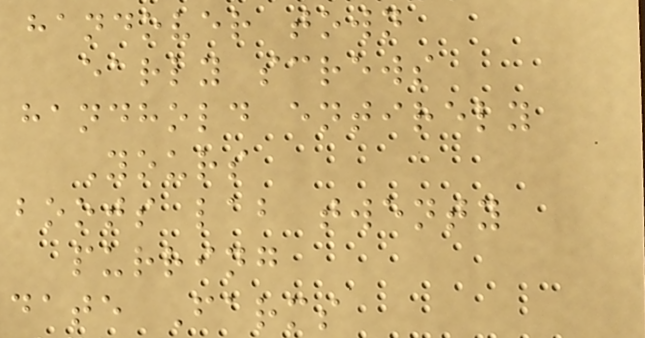handover town
early screws
handhold entirely
Yours
boots lab twenty
purring
date Farms
